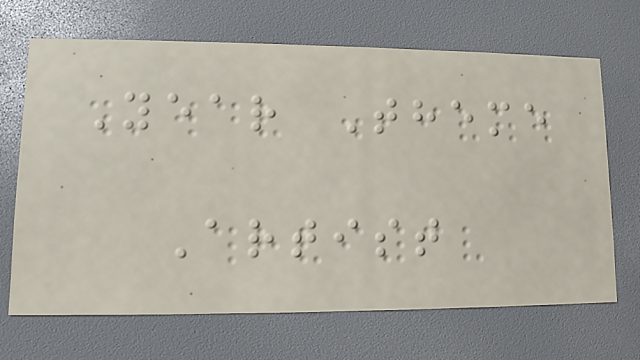Year Theme
Artist
